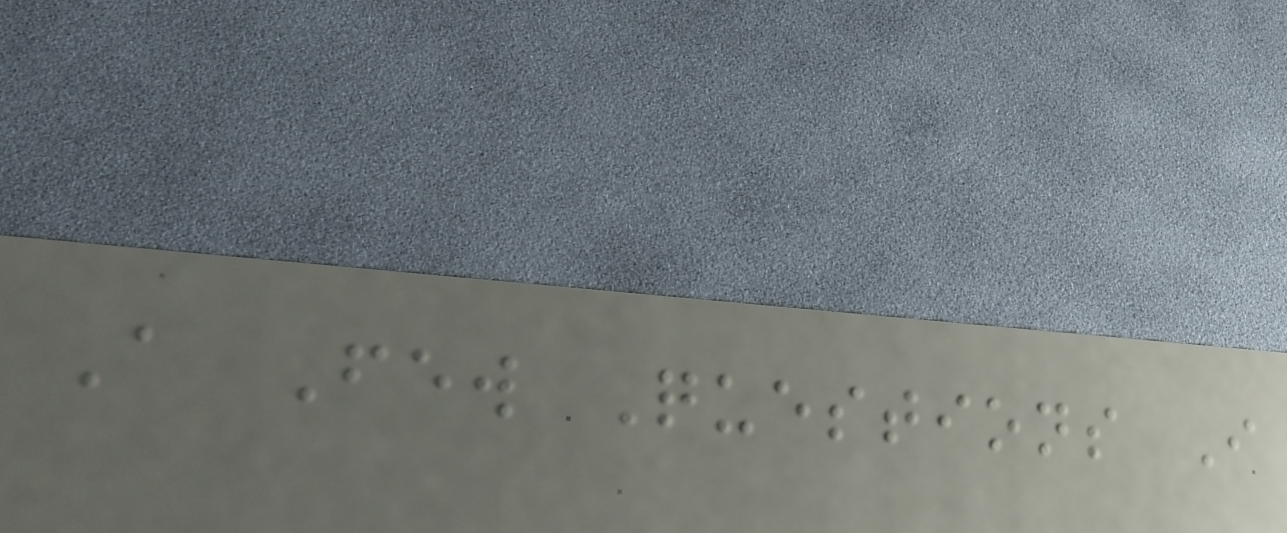A Few Questions I
